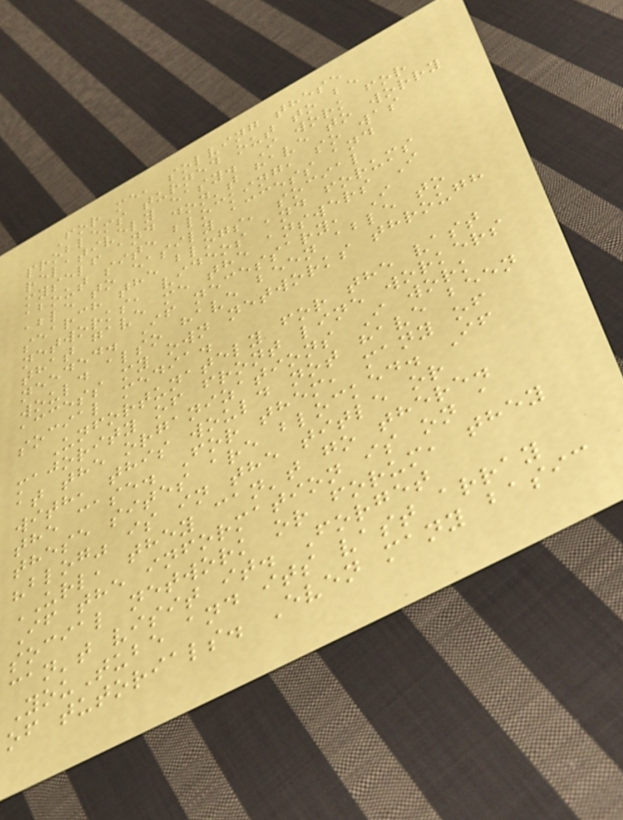For me, solving these
problems turned out to be
relatively easy. I work for
myself and don't have to worry
about site blocking, so was
able to easily access and
search the blogs, social
networks, videos and forums
that gave me the answers I
needed. If necessary, I
would also have been able to
access my own networks through
social media.
Unfortunately for the vast
majority of front line workers
at the organizations I work
with, this would not have been
the case. For them, many of
these sites are blocked. If
"blog" is in the title or
URL, they can't go there.
If the information is on a
social network or forum, they
can't visit it. Forget
YouTube and its vast array
of tutorials. Even many basic
